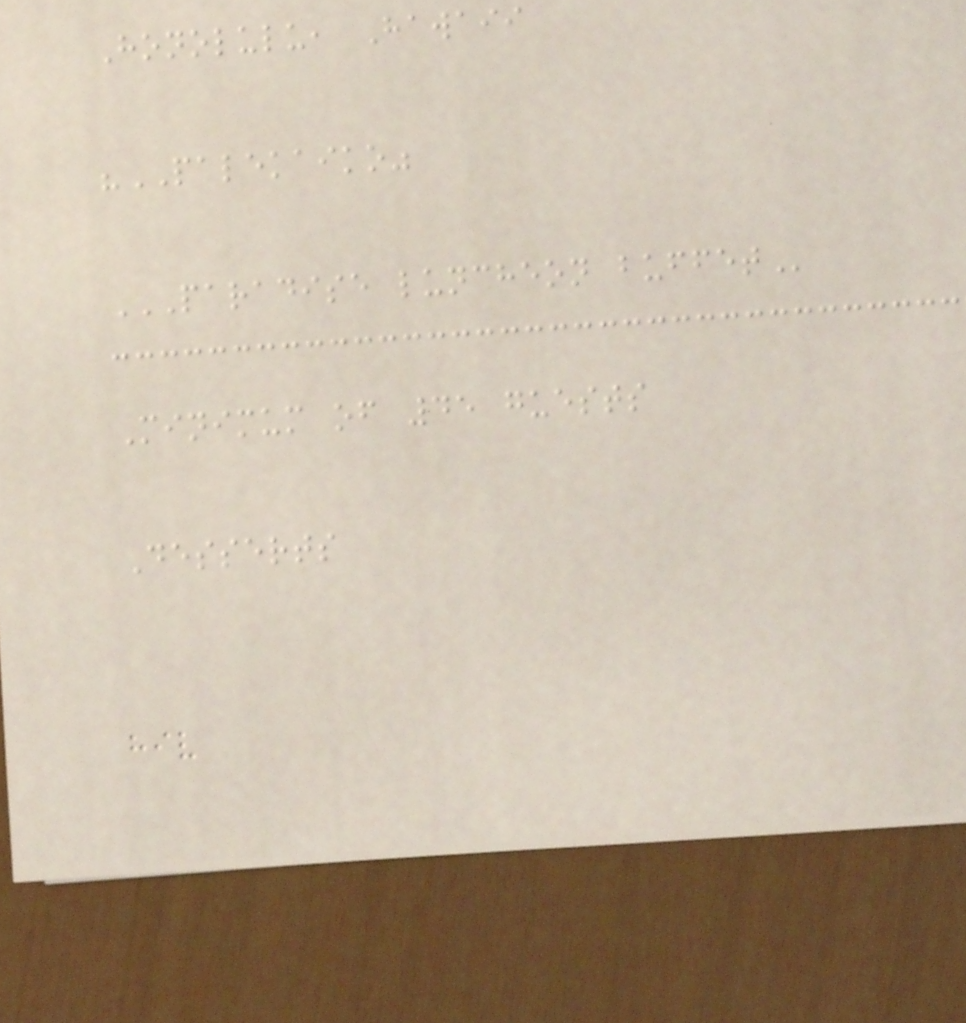Honolulu, Hawaii
"PALEKAIKO"
PARADISE LUNCHEON BUFFET
Minimum of 45 guests
Desserts
